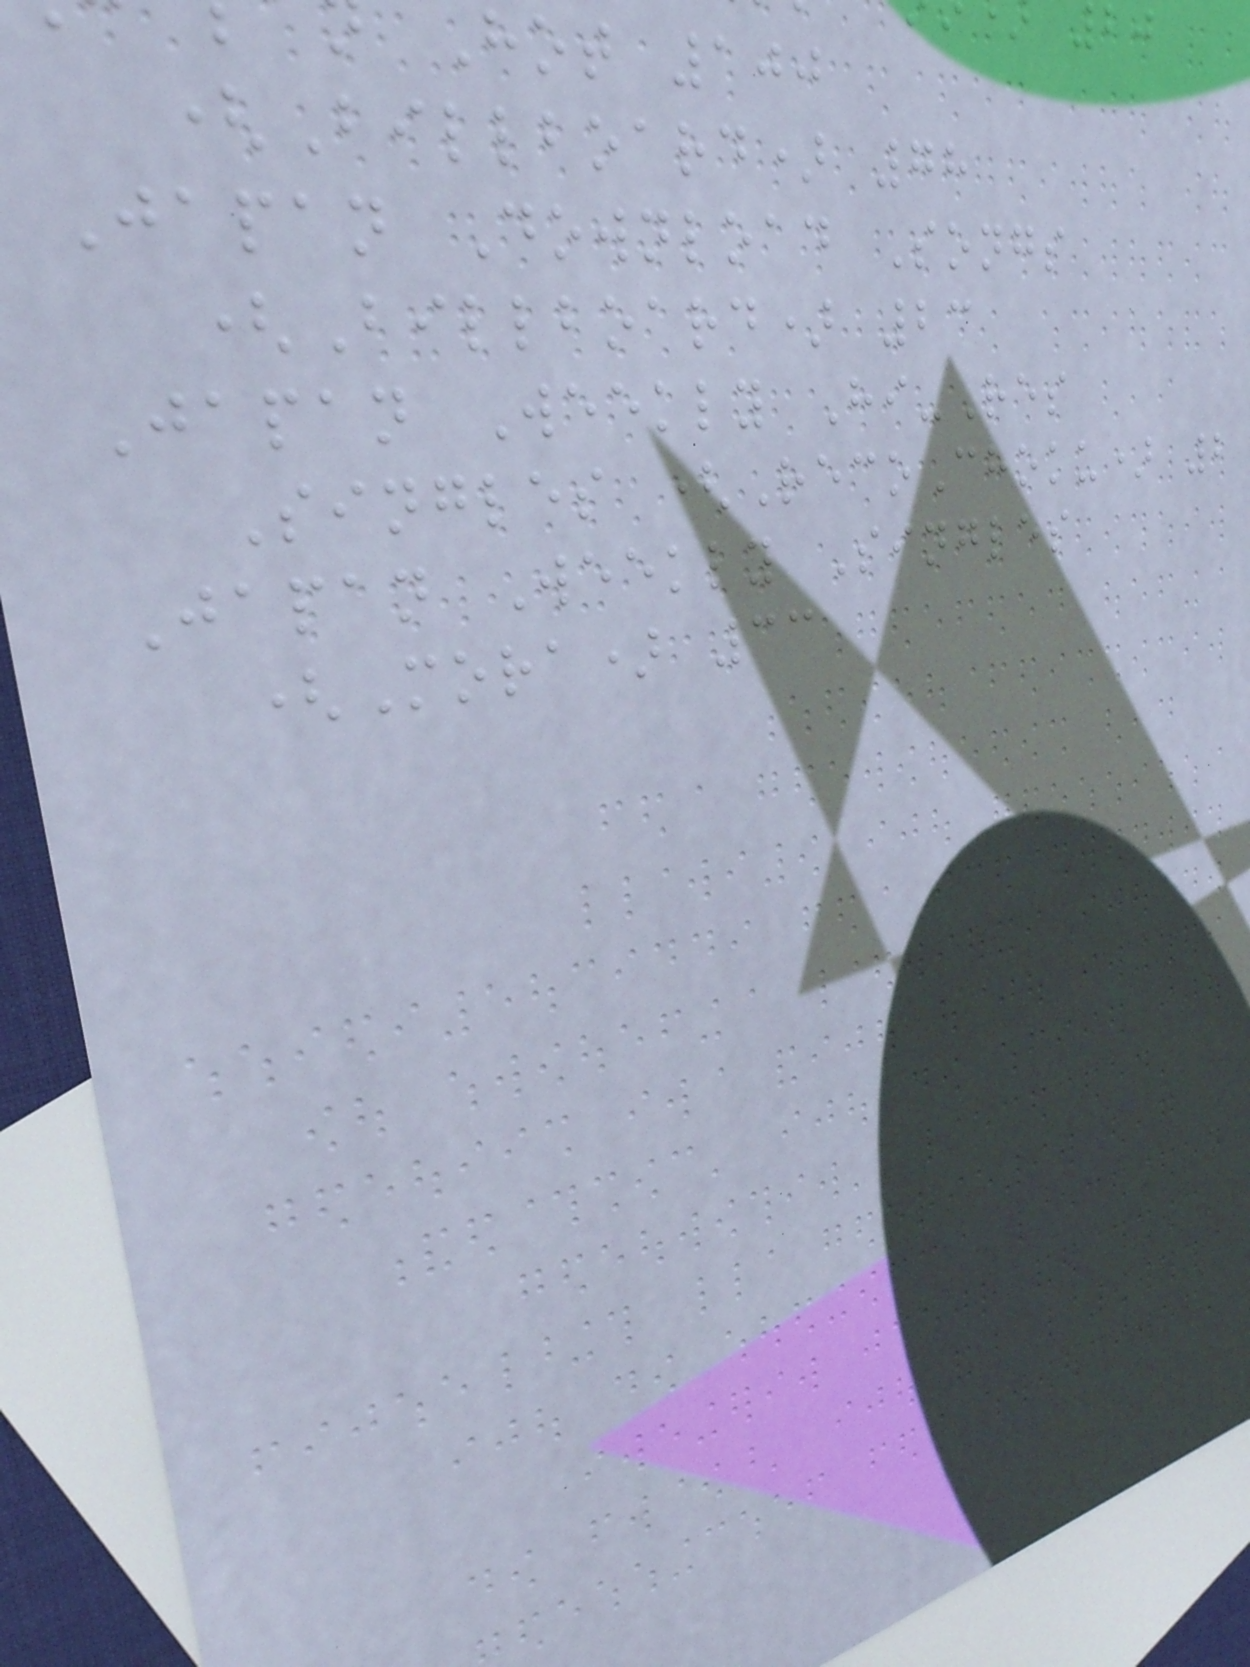Hot 100
(Billboard) 78
Japan Download Songs
(Billboard) 23
Japan Weekly Hi-Res
Singles (RecoChoku) 2
Japan Weekly Singles
(Mora) 33
